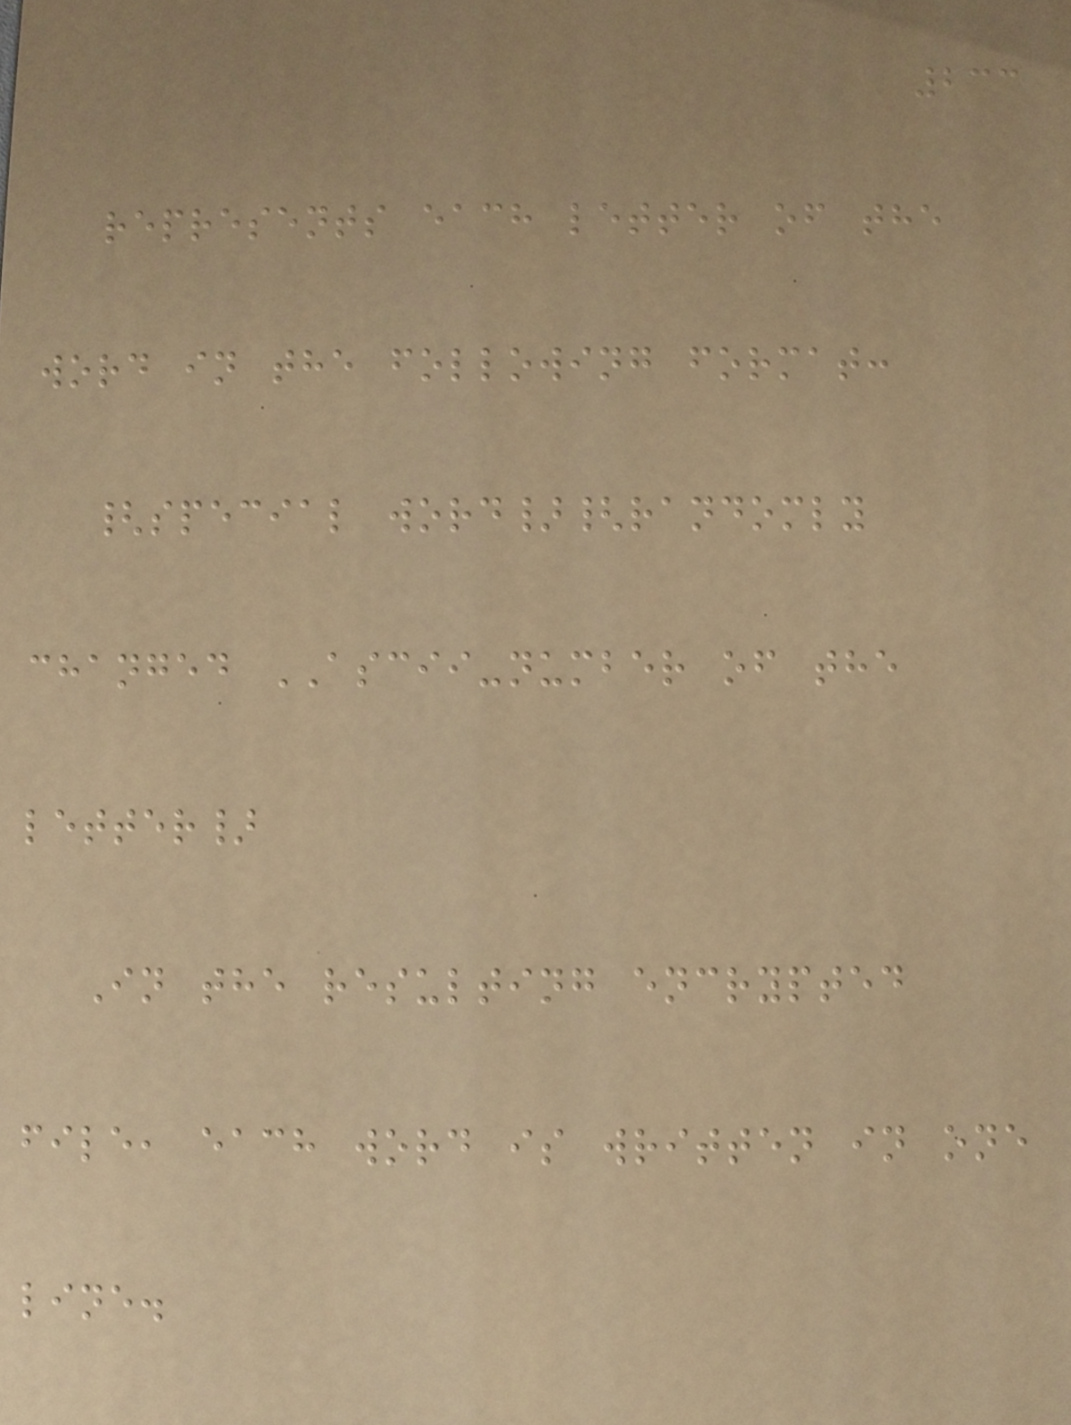233
represents each letter of the
word in the following format:
{special word}{randomly
changed ASCII-number of the
letter}
In the resulting encrypted
file, each word is written in one
line.
